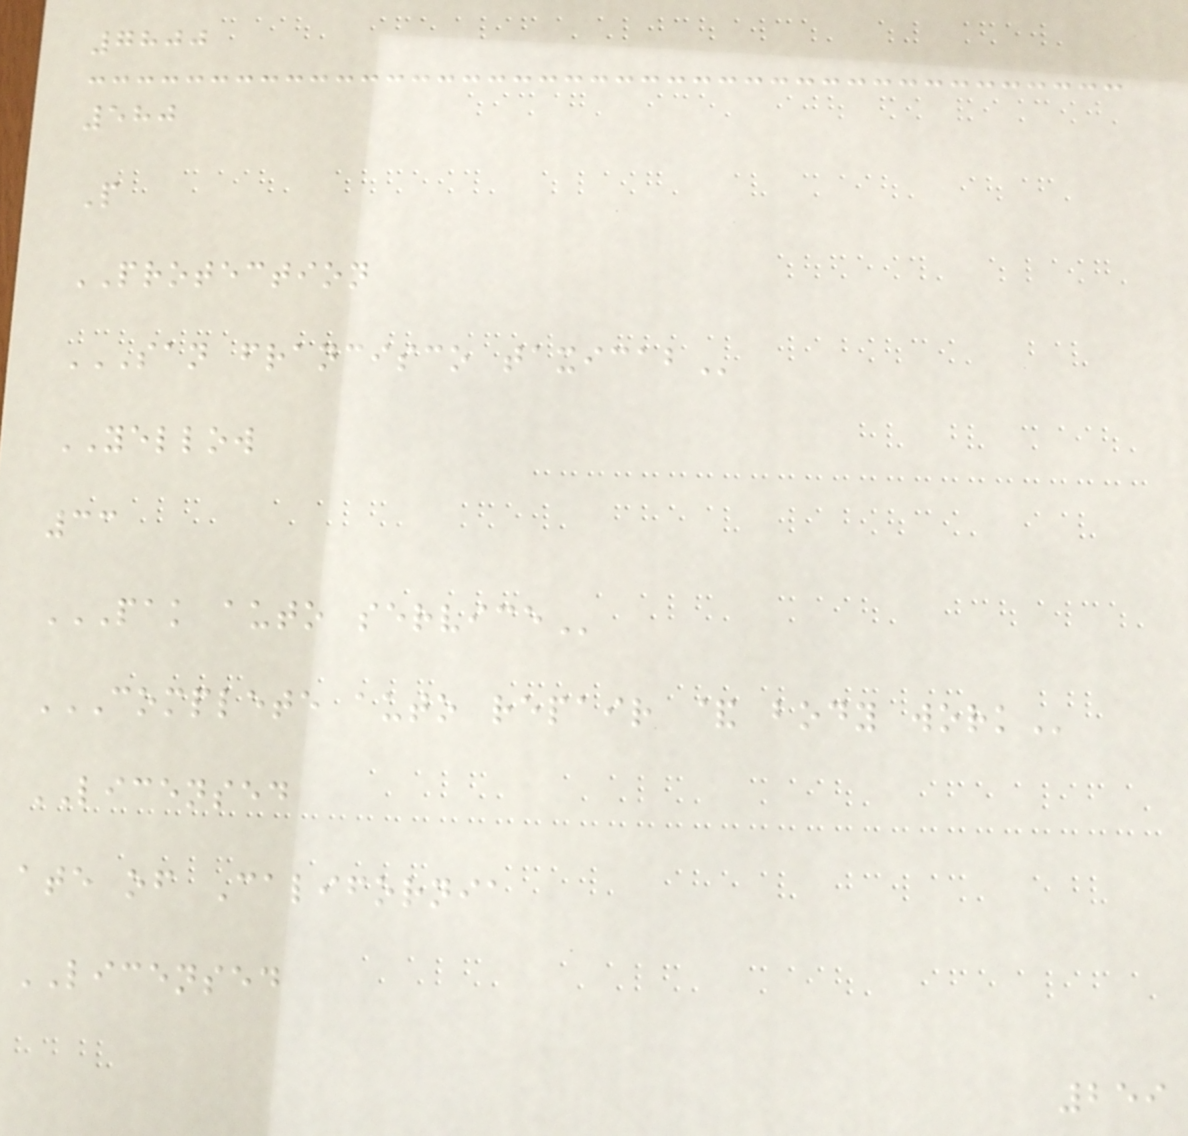7800
580
P
PROTECTION
SAN FRANCISCO TAXICAB
YELLOW
33
PAK AUTO SERVICE
COMPLETE AUTO REPAIR & BODY WORK
LICENSED
ate of California
LICENSED
259
